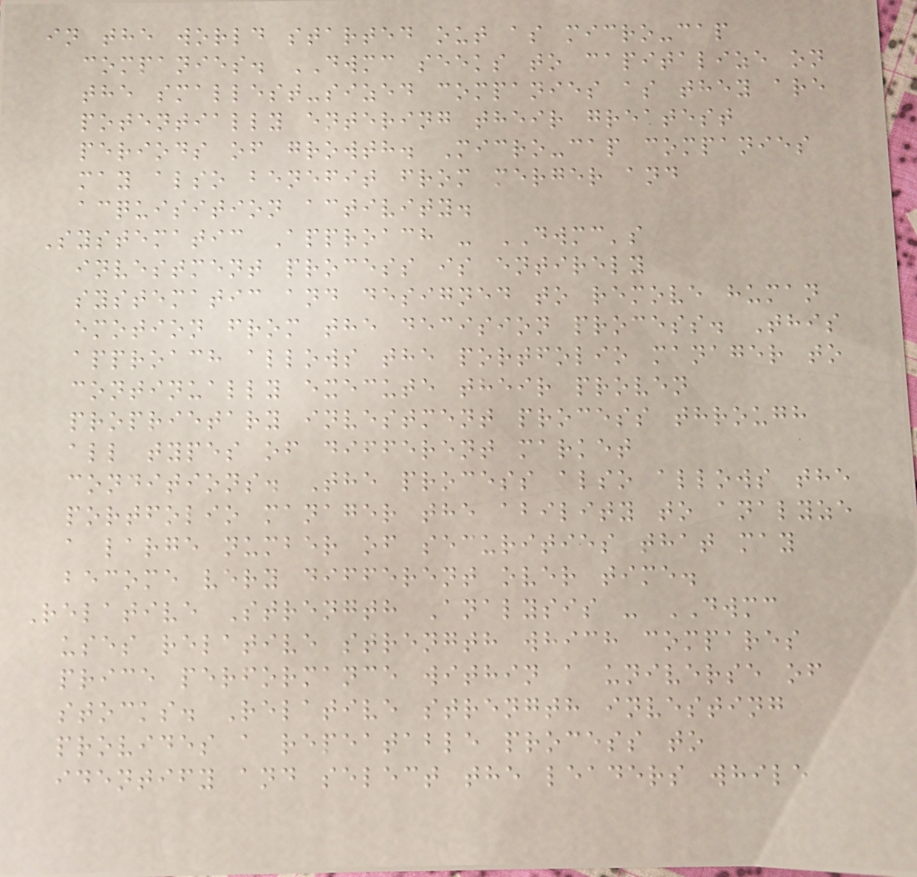in the world started out as micro-cap
companies. DWMC seeks to capitalize on
the smallest-sized companies as they are
potentially entering their greatest
periods of growth. Micro-cap companies
may also benefit from merger and
acquisition activity.
Systematic Approach - DWMC's
investment process is entirely
systematic and designed to remove human
emotion from the decision process. This
approach allows the portfolio manager to
continually execute their proven
proprietary investment process through
all types of different market
conditions. The process also allows the
portfolio manager the ability to analyze
a large number of securities that may
become very different over time.
Relative Strength Analysis - DWMC
uses relative strength which compares
price performance within a universe of
stocks. Relative strength investing
provides a repeatable process to
identify and select the leaders while
